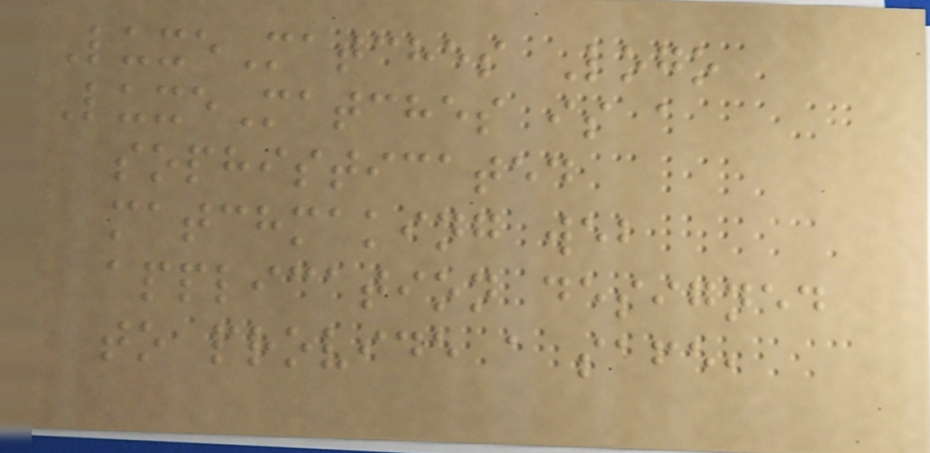LuxeMatches Logo
LuxeMatches is a
sophisticated
matchmaking web
application designed
to provide a safe,
